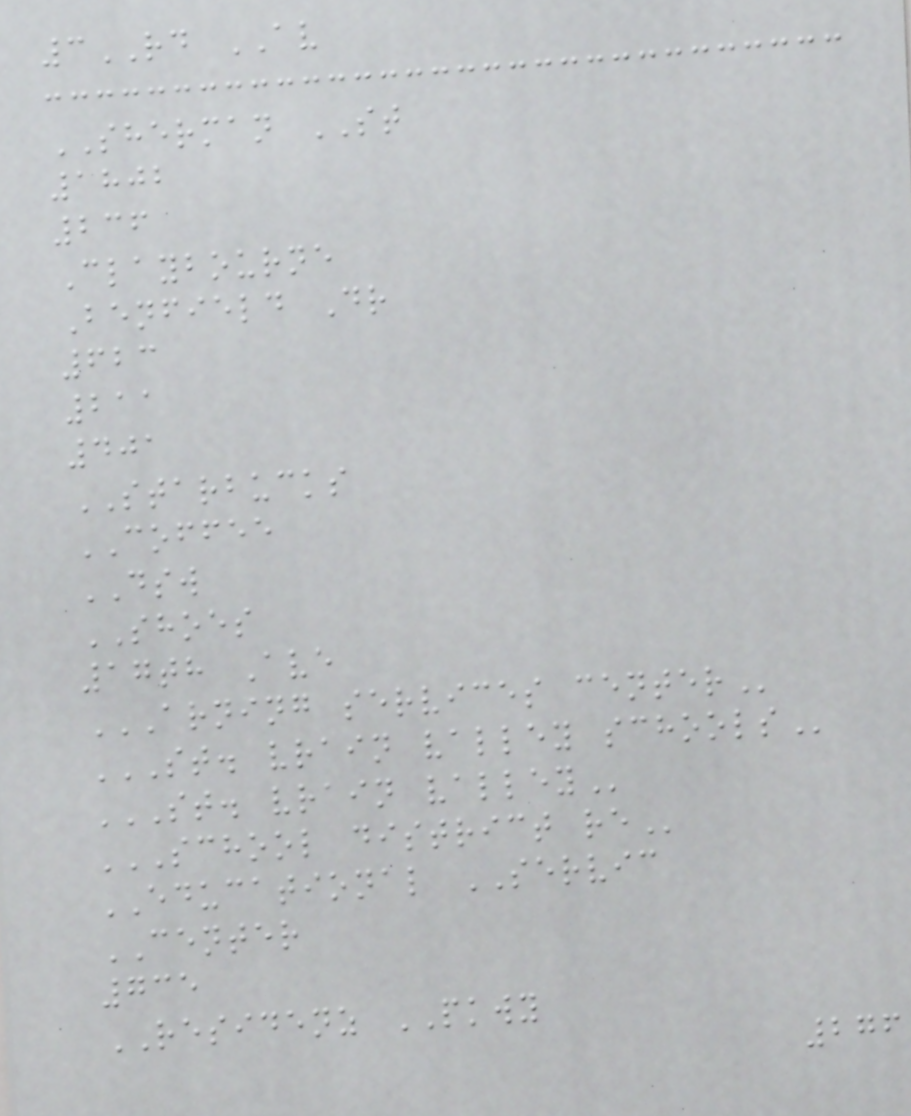3RD AV
SHERMAN ST
1802
236
Claybourne
Benfield Dr
623
211
401
STARBUCKS
COFFEE
DSW
SHOES
17th Ave
ARNING SERVICES CENTER
ST. VRAIN VALLEY SCHOOLS
ST. VRAIN VALLEY
SCHOOL DISTRICT RE
EDUCATIONAL SERVIC
CENTER
735
RESIDENZ PKWY
276
